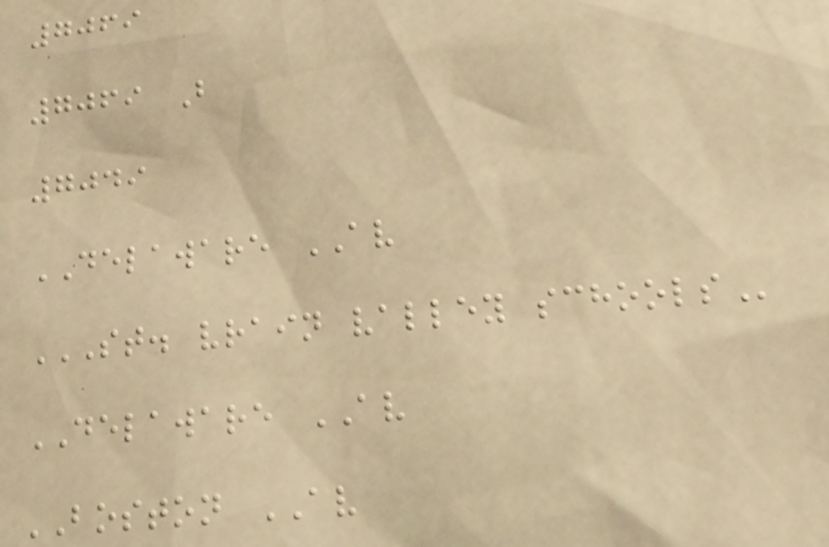7069
7069 B
7049
DELAWARE AV
ST. VRAIN VALLEY SCHOOLS
DELAWARE AV
BOSTON AV
